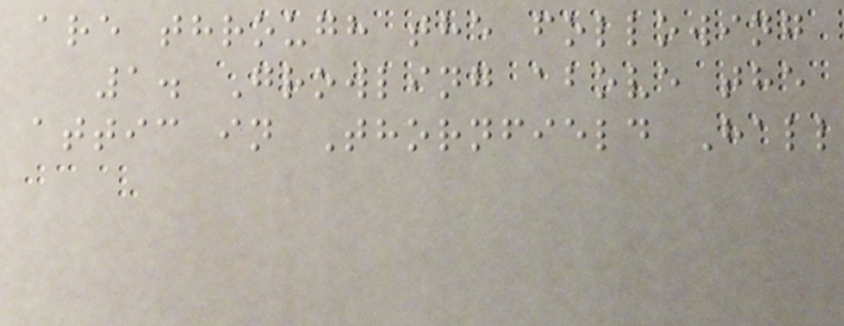are through the following
1. Growling above the
attic in Thornfield Hall
